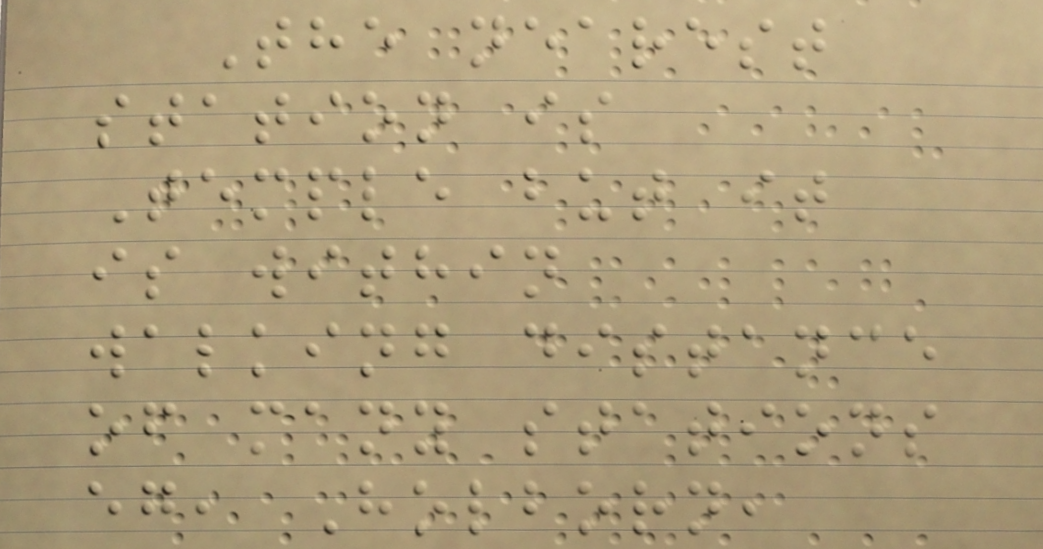The nearest
station is
Temple but it
is within
walking distance
of many stations
eg, Holborn,
